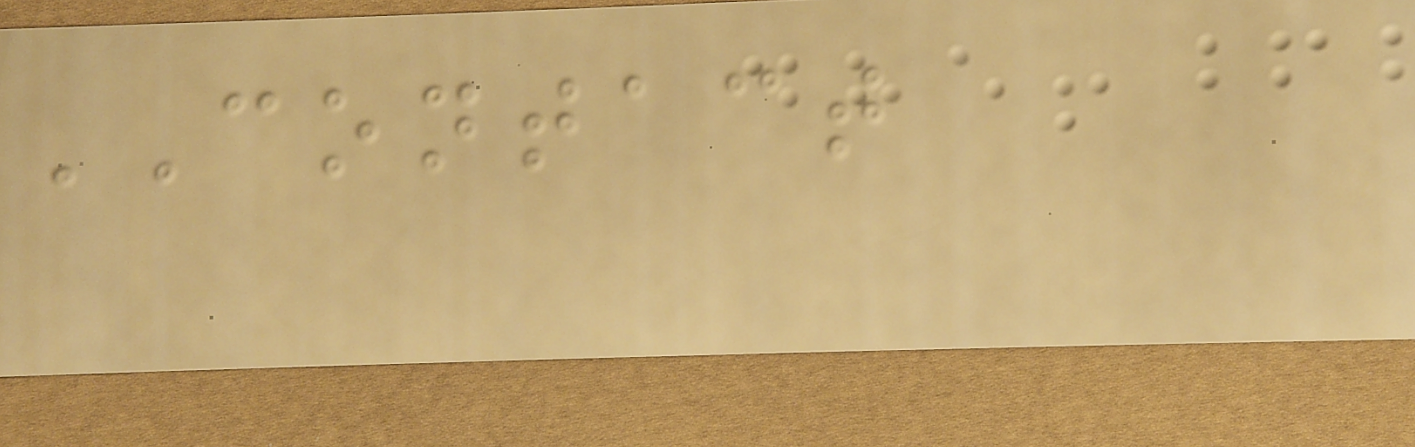CONTACT
